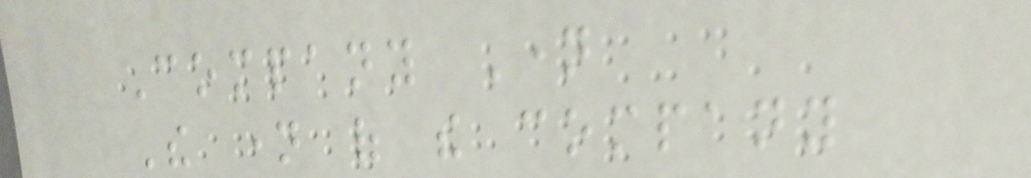Company Name
The name of the company
